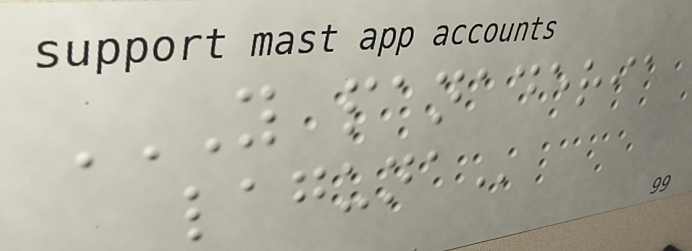Y PANADERIA
LAGUNA
